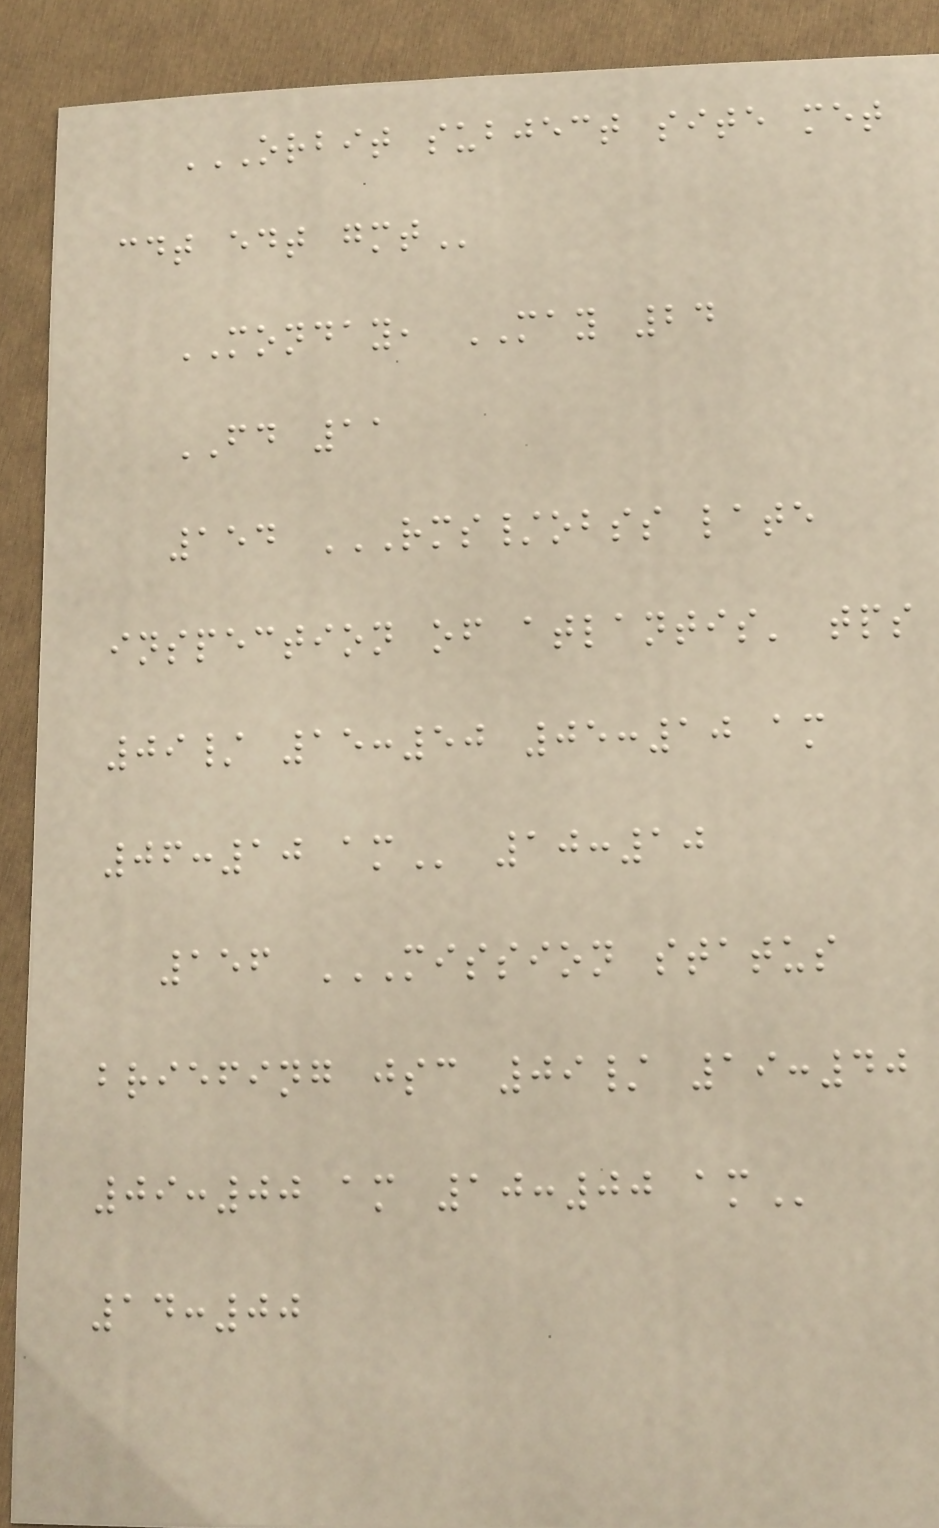ORBIT SUBJECT SITE MET
CDT EDT GMT
MONDAY, MAY 24
FD 11
154 RMS/OBSS LATE
INSPECTION OF ATLANTIS' TPS
09/ 15:50 05:10 AM
06:10 AM 10:10
156 MISSION STATUS
BRIEFING JSC 09/ 19:40
09:00 AM 10:00 AM
14:00
